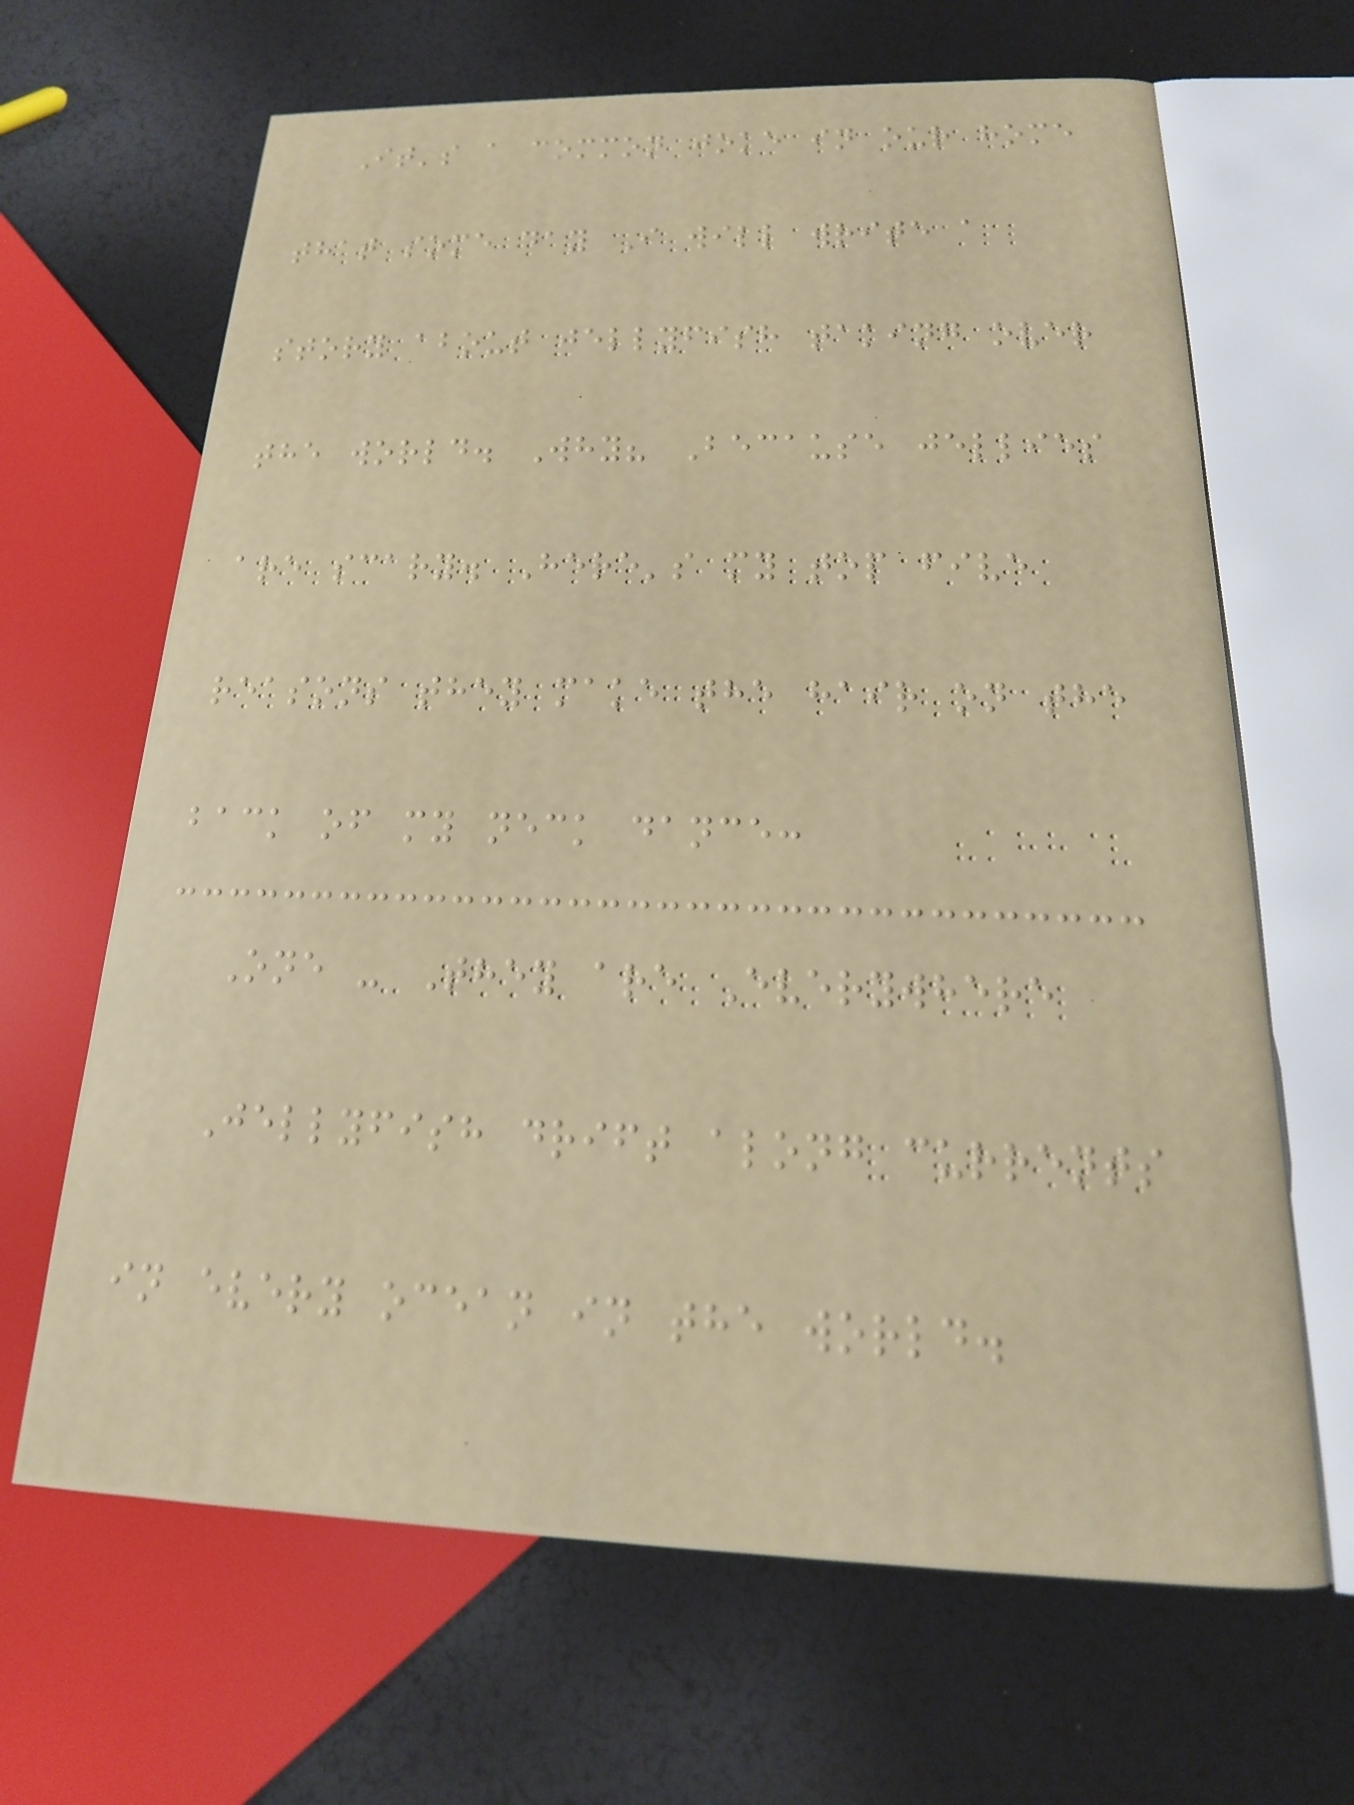It's a common joke in our home
that some day I will write a
story about jellyfish taking over
the world. Why? Because jellies
are scary. Here's my top five
reasons they make the hair on the
back of my neck dance:
One - They are Everywhere
Jellyfish drift along currents
in every ocean in the world.
